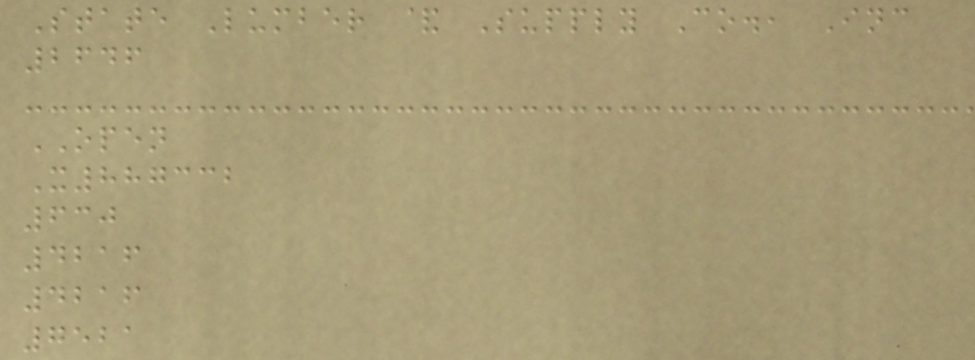State Lumber & Supply Co., Inc
2646
OPEN
X887332
630
4216
4216
7521
